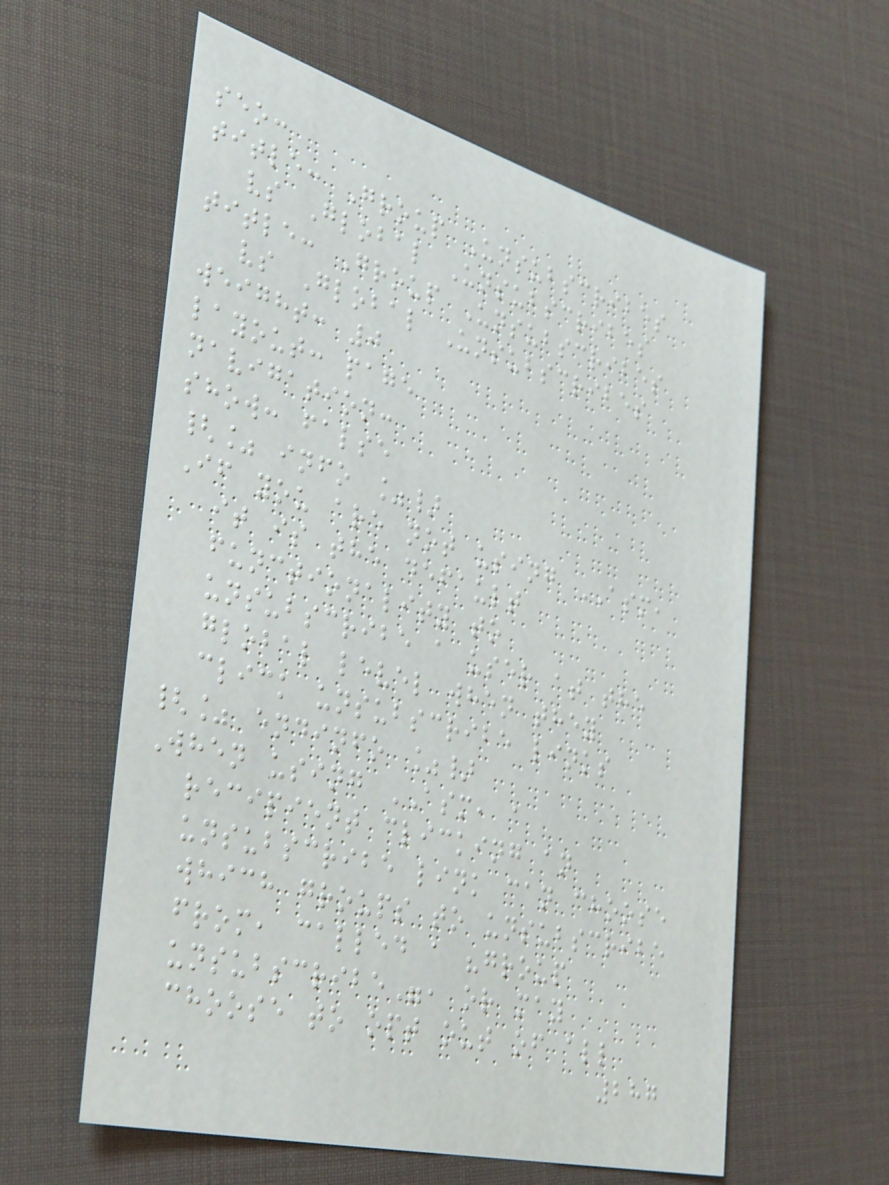seo:
title: Group Unsubscribes
vs Global Unsubscribes
title: Group Unsubscribes
vs Global Unsubscribes
weight: 0
layout: page
navigation:
show: false
{% info %}
If you are not using ASM,
it is the default
functionality to
unsubscribe a user at the
global level when they
click unsubscribe links
{% endinfo %}
When using ASM, a
recipient clicking an
unsubscribe link can choose
which groups to unsubscribe
from, called a "group
unsubscribe", or may
choose to opt out of all
287
